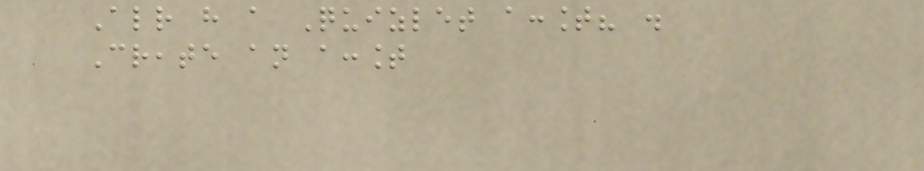Already have a Quizlet account? .
Create an account
